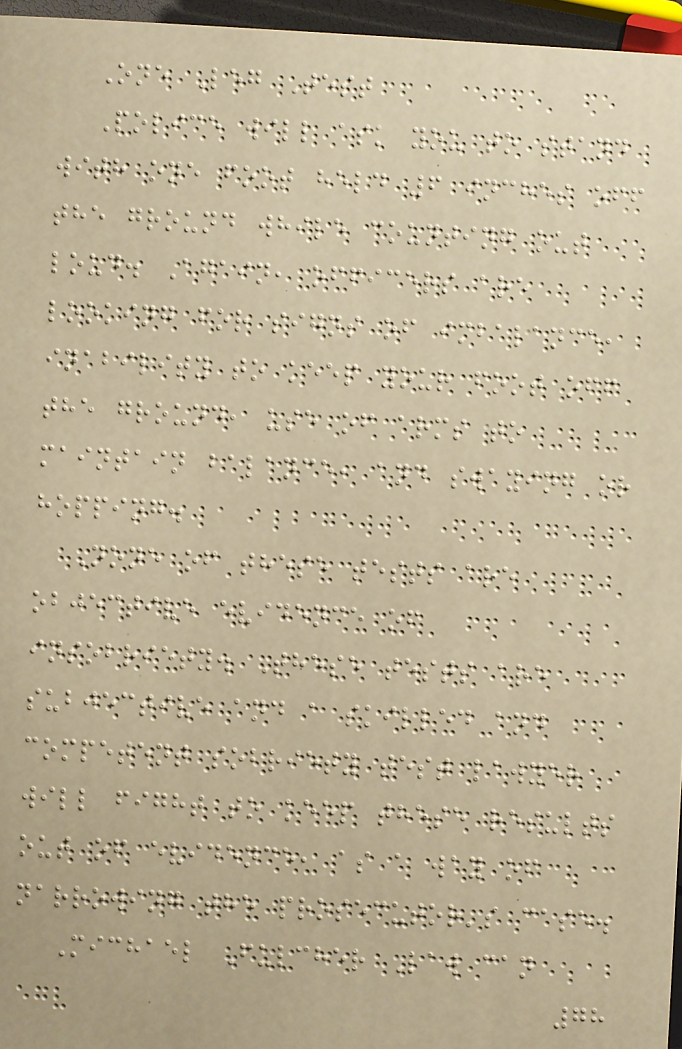One Leg Test
Police will ask you to stand
with one foot held 6 inches off
the ground while counting out
loud. Again, officers are
looking for signs of imbalance,
inability to keep your foot off
the ground, use of arms to
maintain balance, and swaying or
hopping.
None of these tests are
objective evidence of
insobriety. These tests are
subjective and a skilled and
competent sobriety test lawyer
will fight to keep these results
out of evidence, as a way of
narrowing the prosecutor's case.
Michael Fulcher Law can
78
